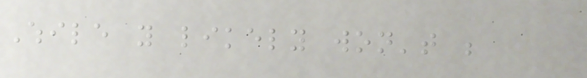While you likely won't be
